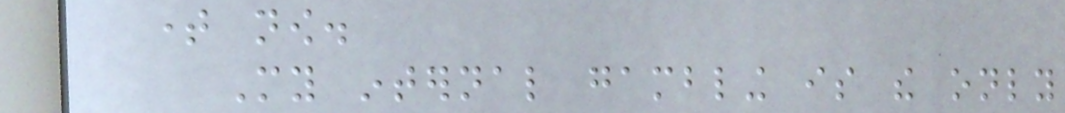time now.
My internal gambling is the only
